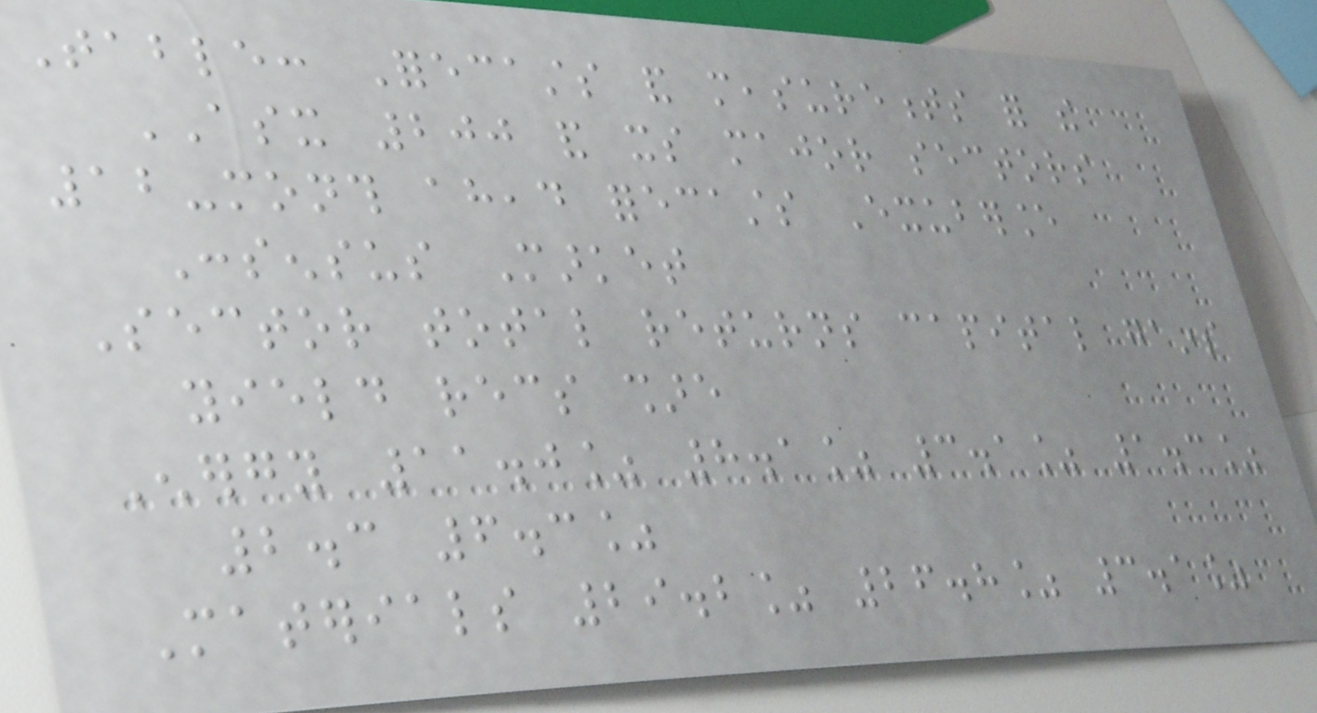Table: Forecasts and measurements for the
ASX 200 and its major sectors
12-month ahead forecasts Exuberance
Consensus Market
Sector total returns capital gains
yield recs share
Energy 11.0% 8.1% 3.1% 1.3%
2.3 6.3%
Materials 29.2% 26.8% 3.1%
